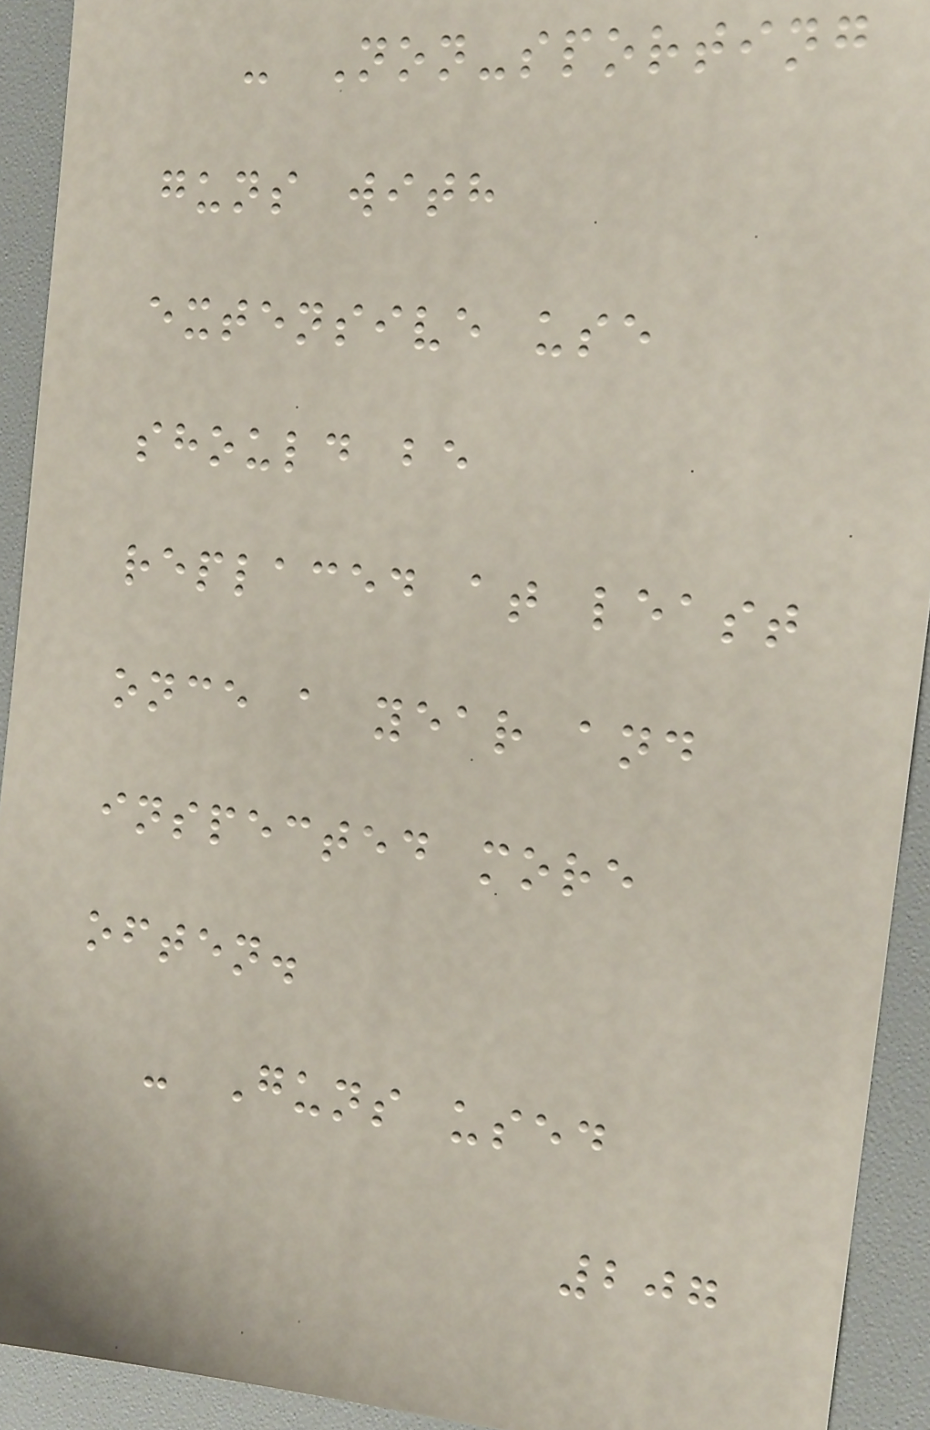- Non-sporting
guns with
extensive use
should be
replaced at least
once a year and
inspected more
often.
- Guns used
207
